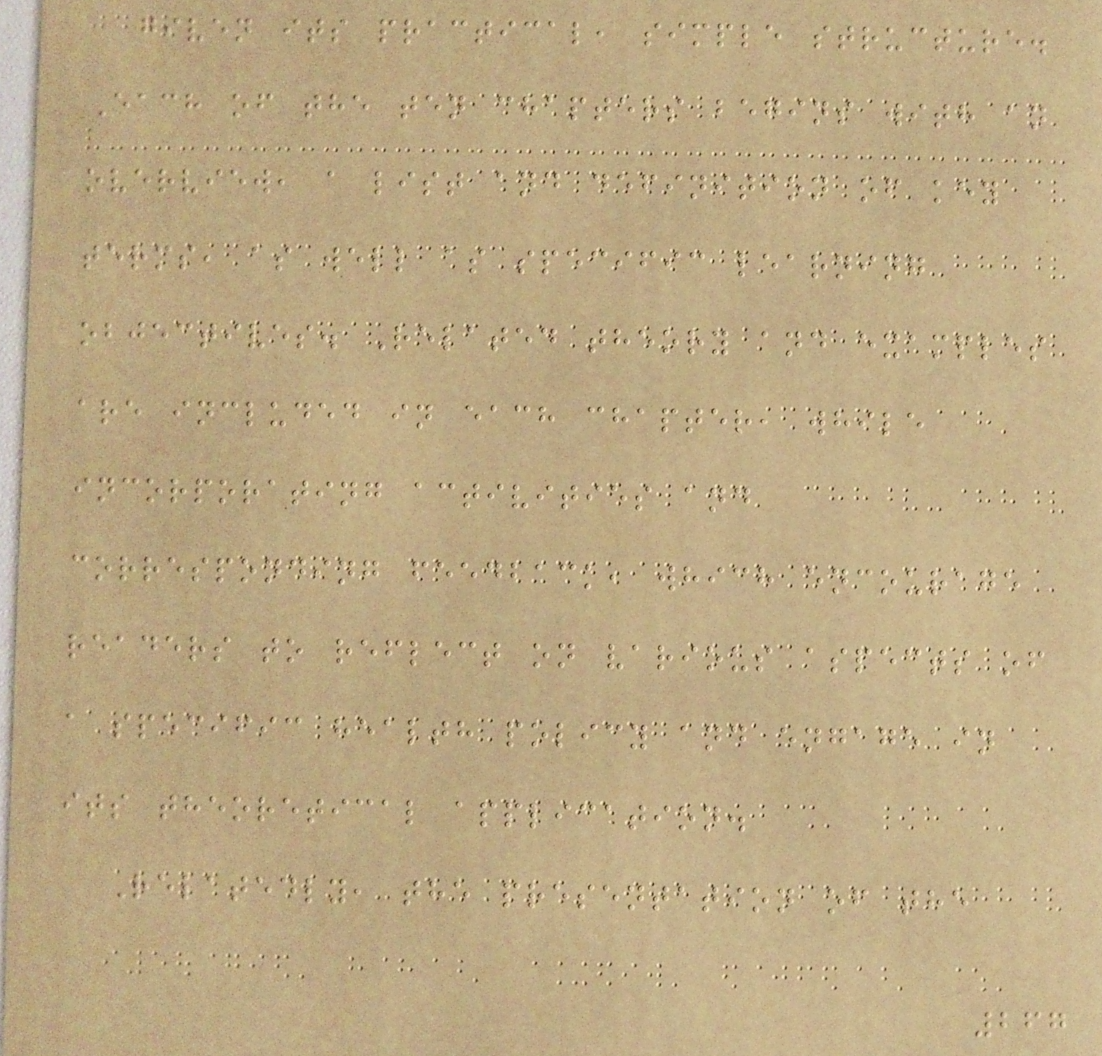given its practical, simple structure.
Each of the ten chapters begins with an
overview, a list and definition of key
terms, as well as specific learning
objectives. Related theory and examples
are included in each chapter, while
incorporating activities and
corresponding feedback, which encourage
readers to reflect on various aspects of
a specific health policy and engage in
its theoretical application.
Relatedly, the presentation of the
267
